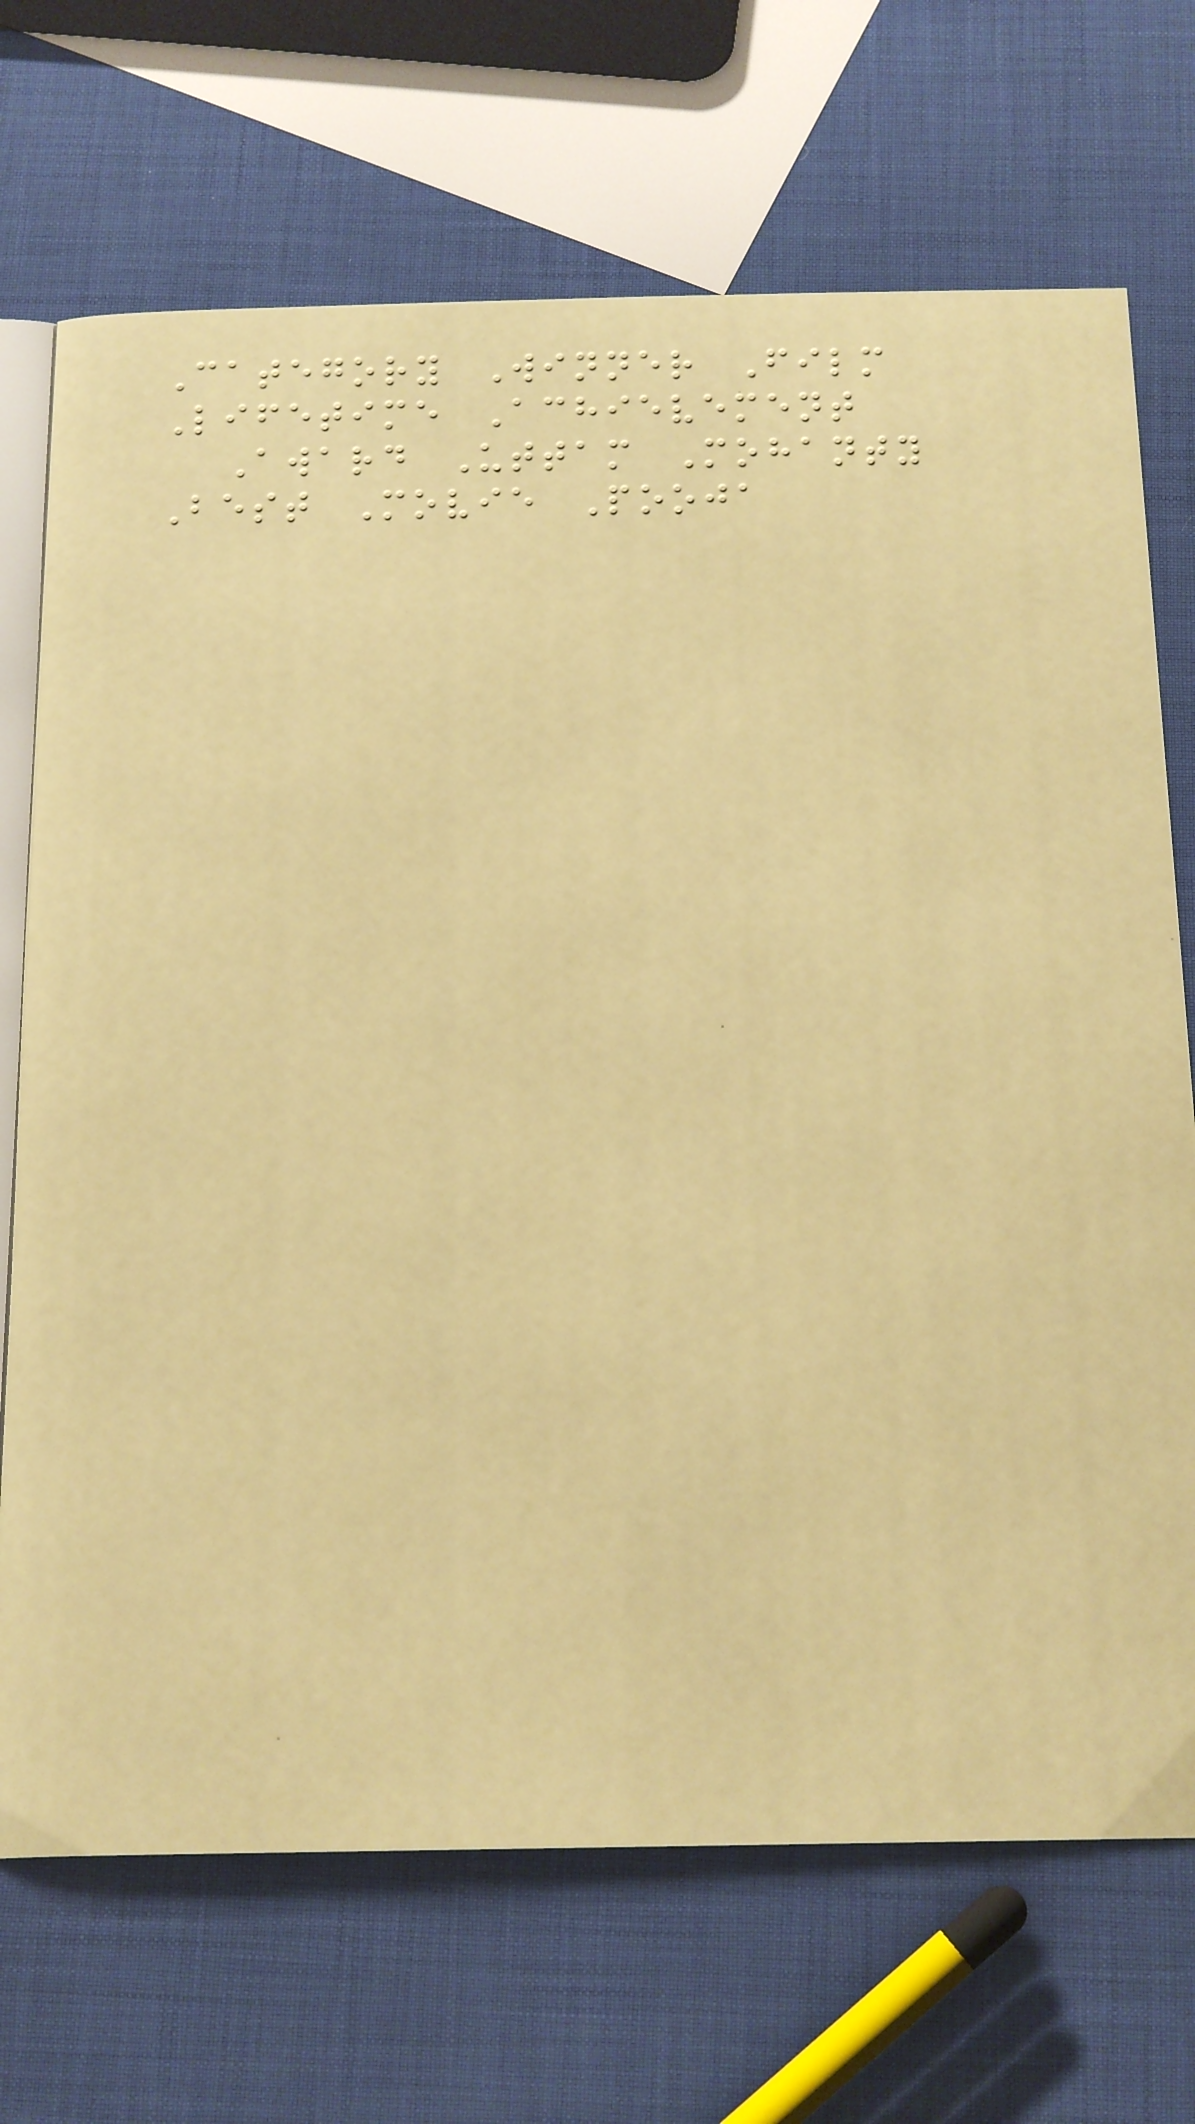Category Winner Film
Lifetime Achievement
Award Uttam Mohanty
Best Movie Pooja
